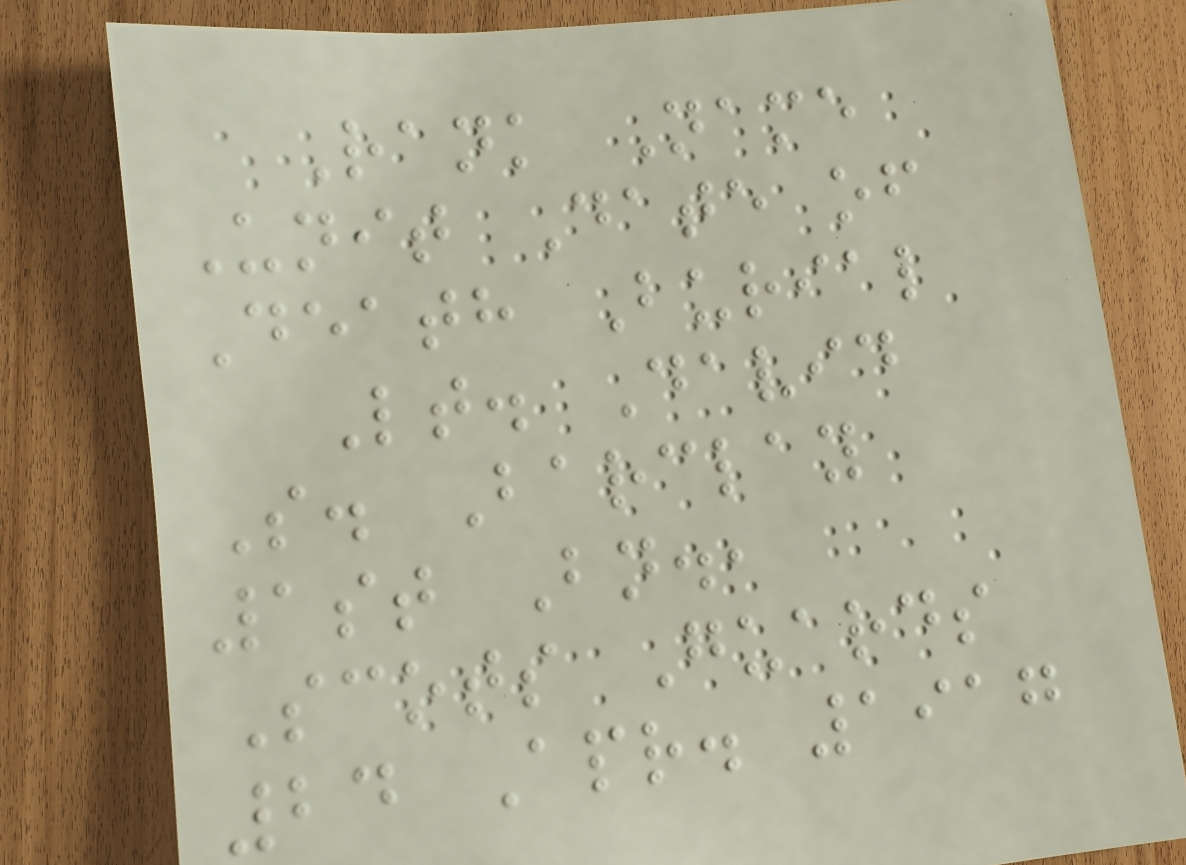Rank Name
Unit Date of
Death Burial
Lt. David
S. Barclay
1st Bn.,
Scots Guards
24 Apr. 1917
